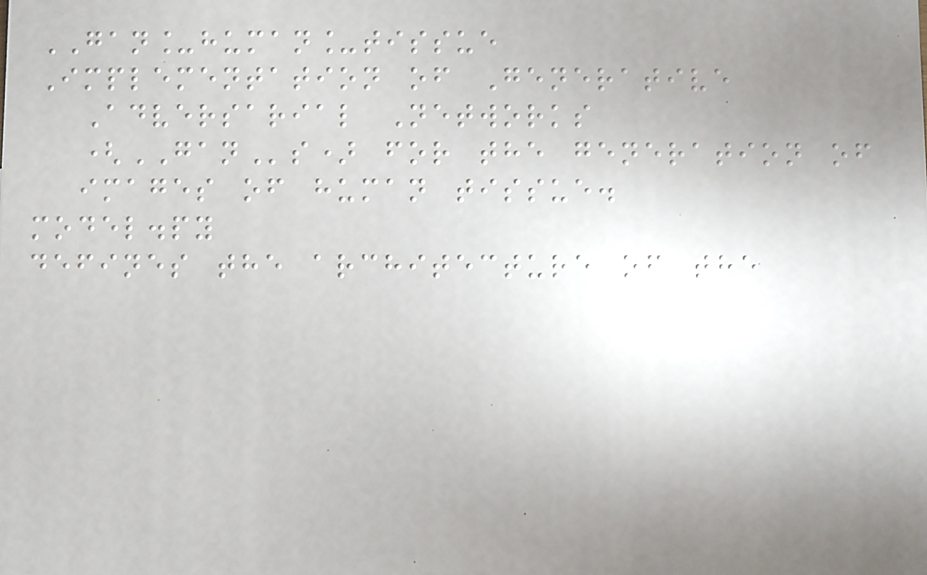GAN_human_tissue
Implementation of Generative
Adversarial Networks
(GANs) for the generation of
images of human tissue.
model.py
defines the architecture of the
